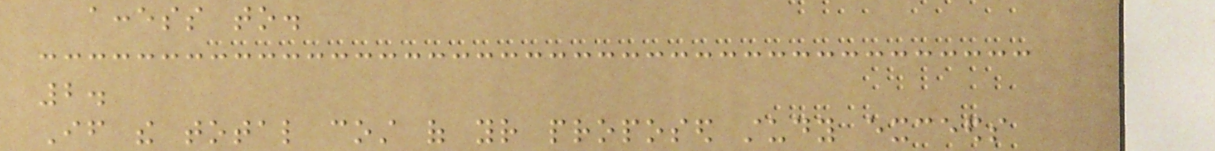access to.
2.
If the total cost of your proposed study exceeds
